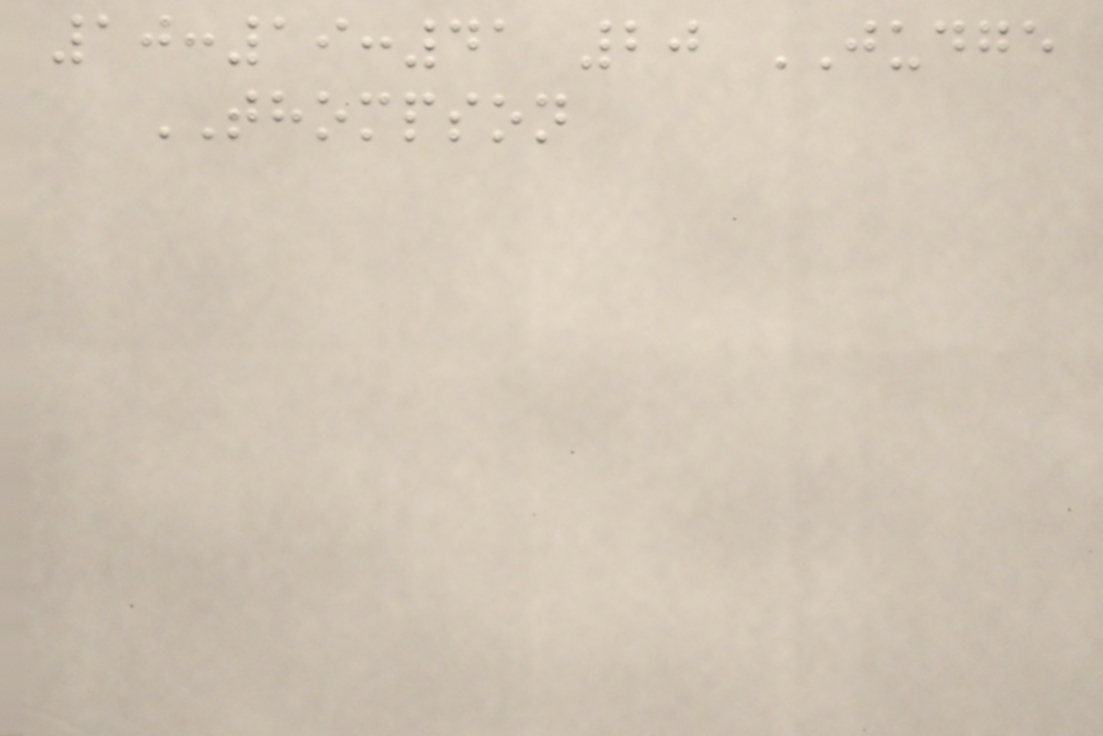10:19:41 20 JUDGE
THOMPSON
